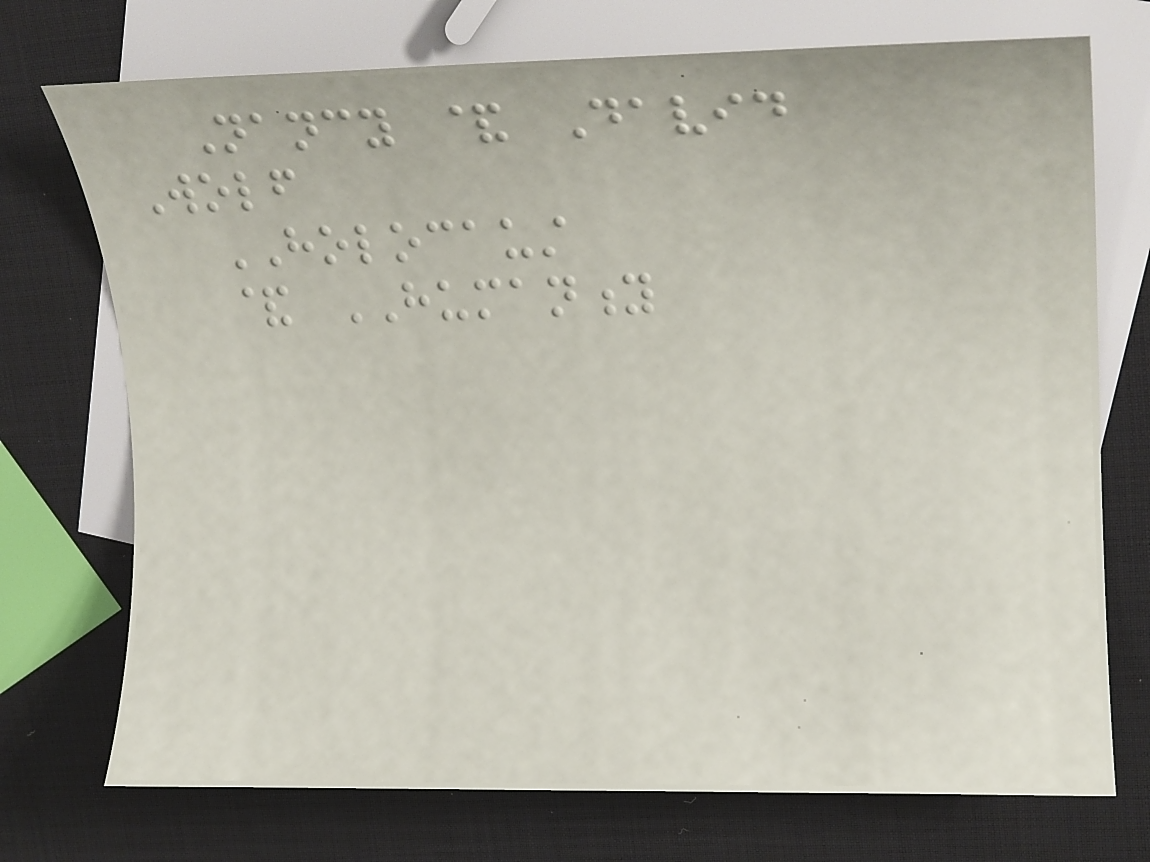Nancy & David
Wolf
HOLOCAUST
& HUMANITY
